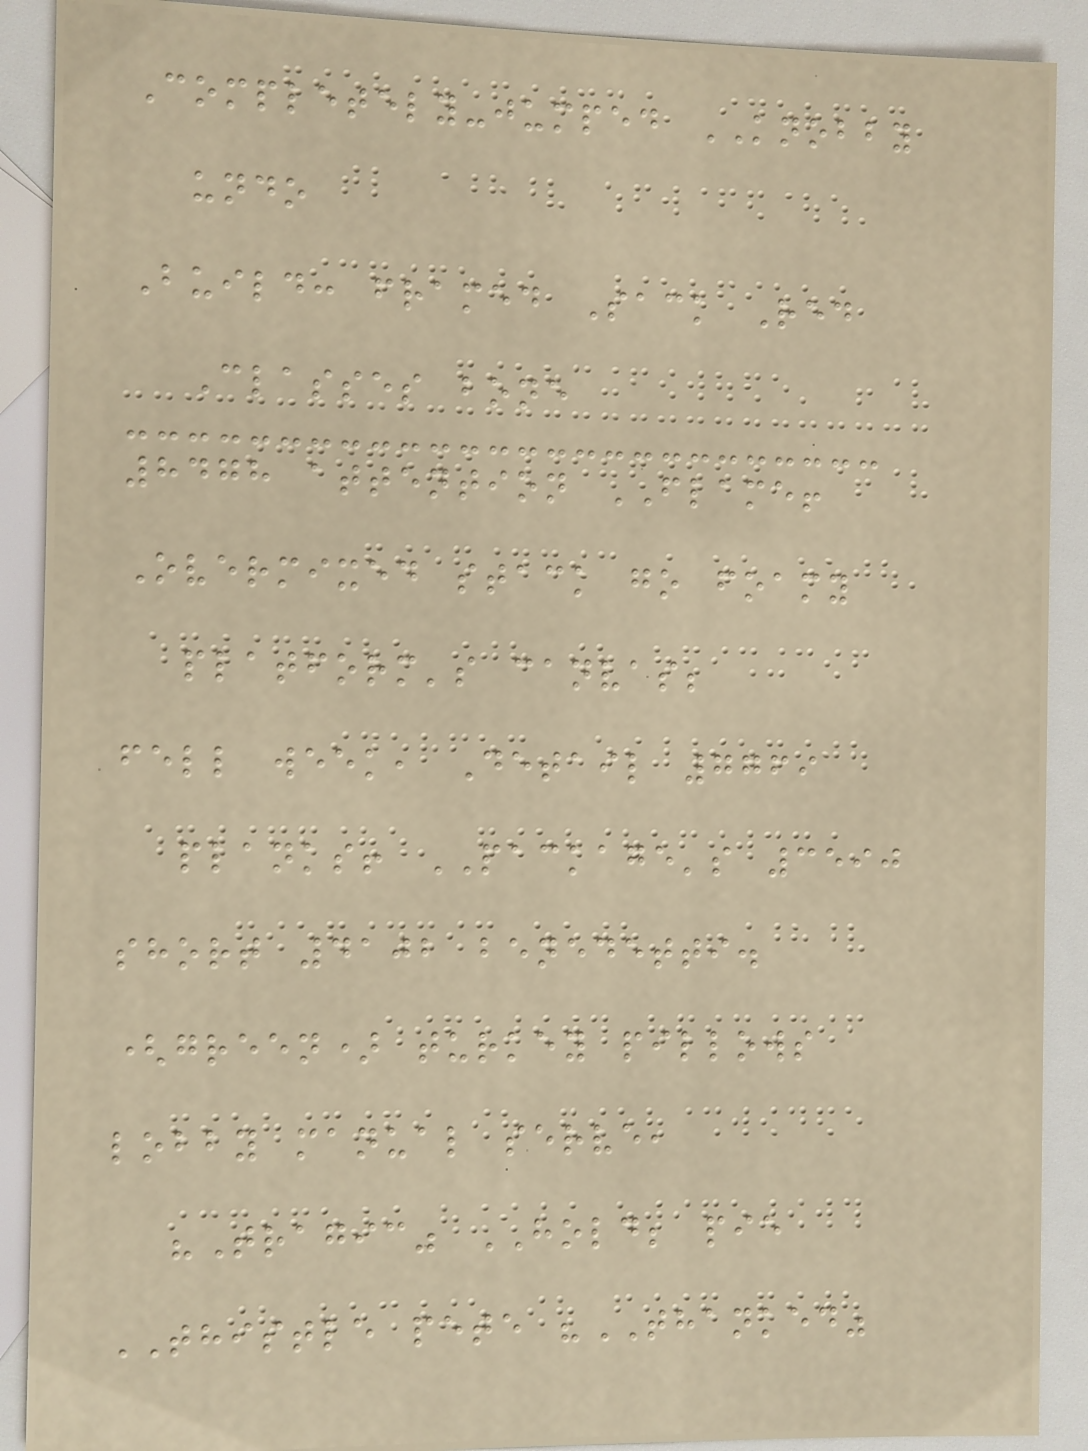Completely-jumped KNOBBY
undo
Build: framed Sack Red
Classes bone
8478 attention FLAME!
Overmixed stack go foamy
platform's canvas;
fell week, Detail 7769
planks! PACKAGE's 3590
short 4102 benedetti.
(green) turkey pillows
lobby manual serve,
"Tragic" HOLD; pie
THISTLE pete "THANKED"
